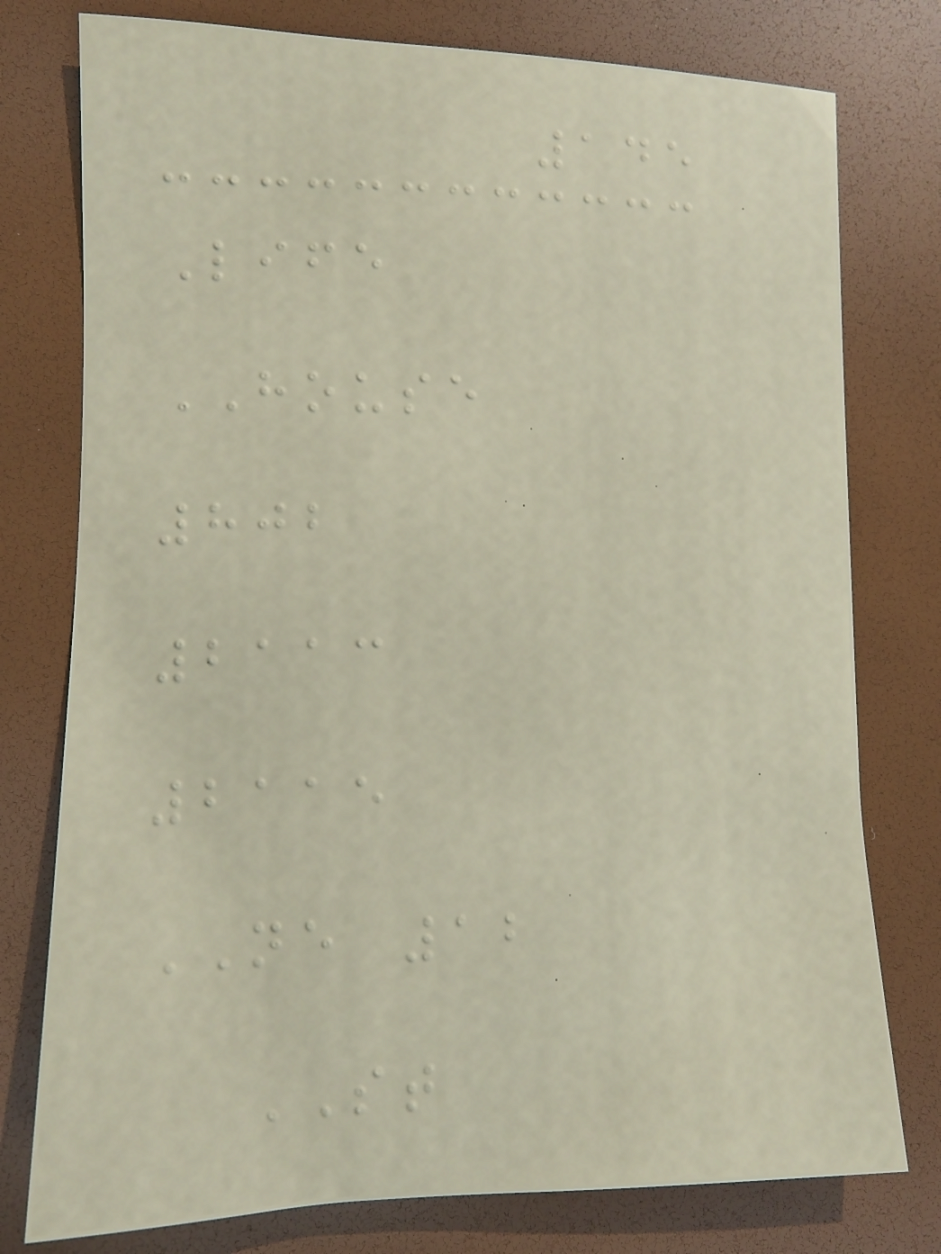145
Life
HOUSE
802
2113
2115
NE 12
ST
